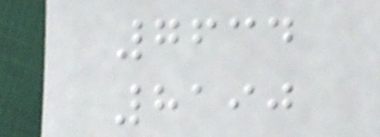7634
8190
